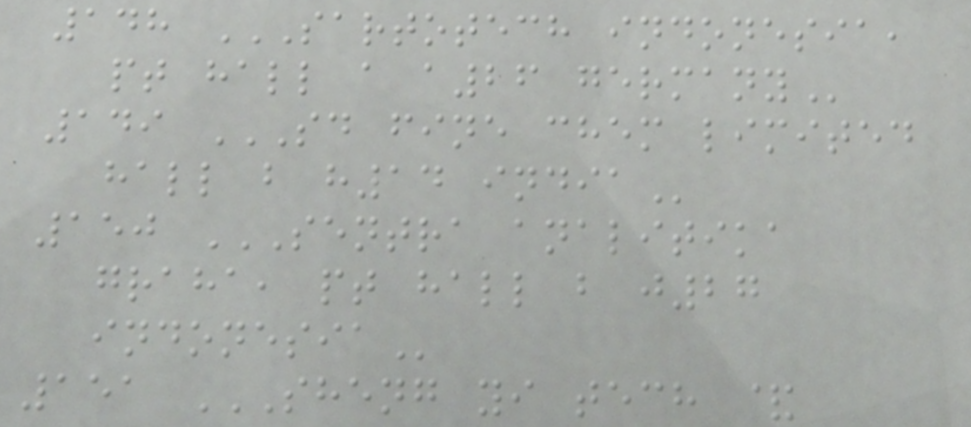148 SARTOTECH INDONESIA,
PT HALL A A26 GERMANY
149 SD FINE CHEM LIMITED
HALL B H14 INDIA
150 SENTRA ANALITIKA
GRAHA, PT HALL B J27
INDONESIA
151 SHENG YI TECH &
